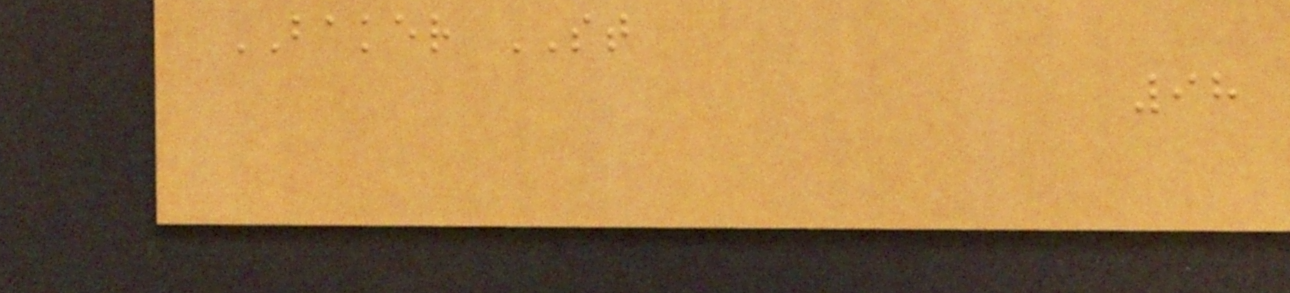BAKER ST
98
